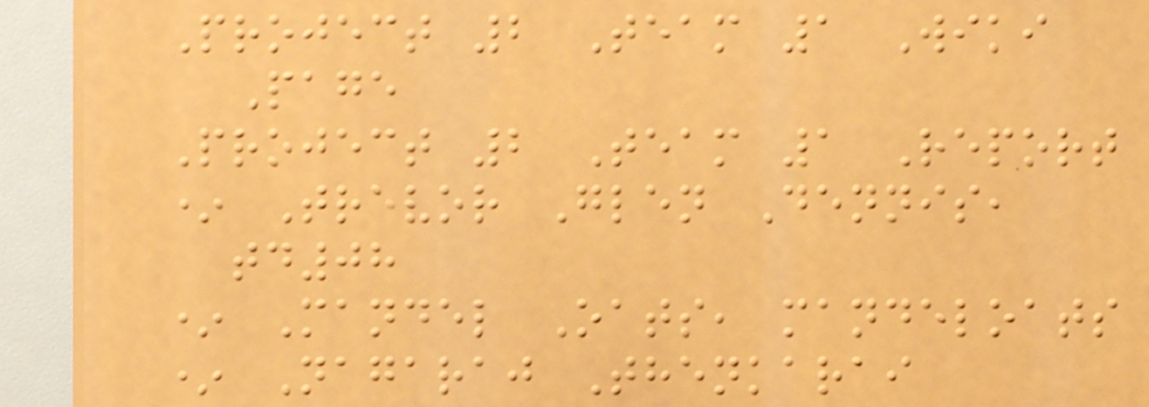Project 2 Team 1 Wiki
Page
Project 2 Team 1 Report
* Trevor Glen Dennis,
td08
* Mandel Oats, mandeloats
* Nagaraj Thenkarai
